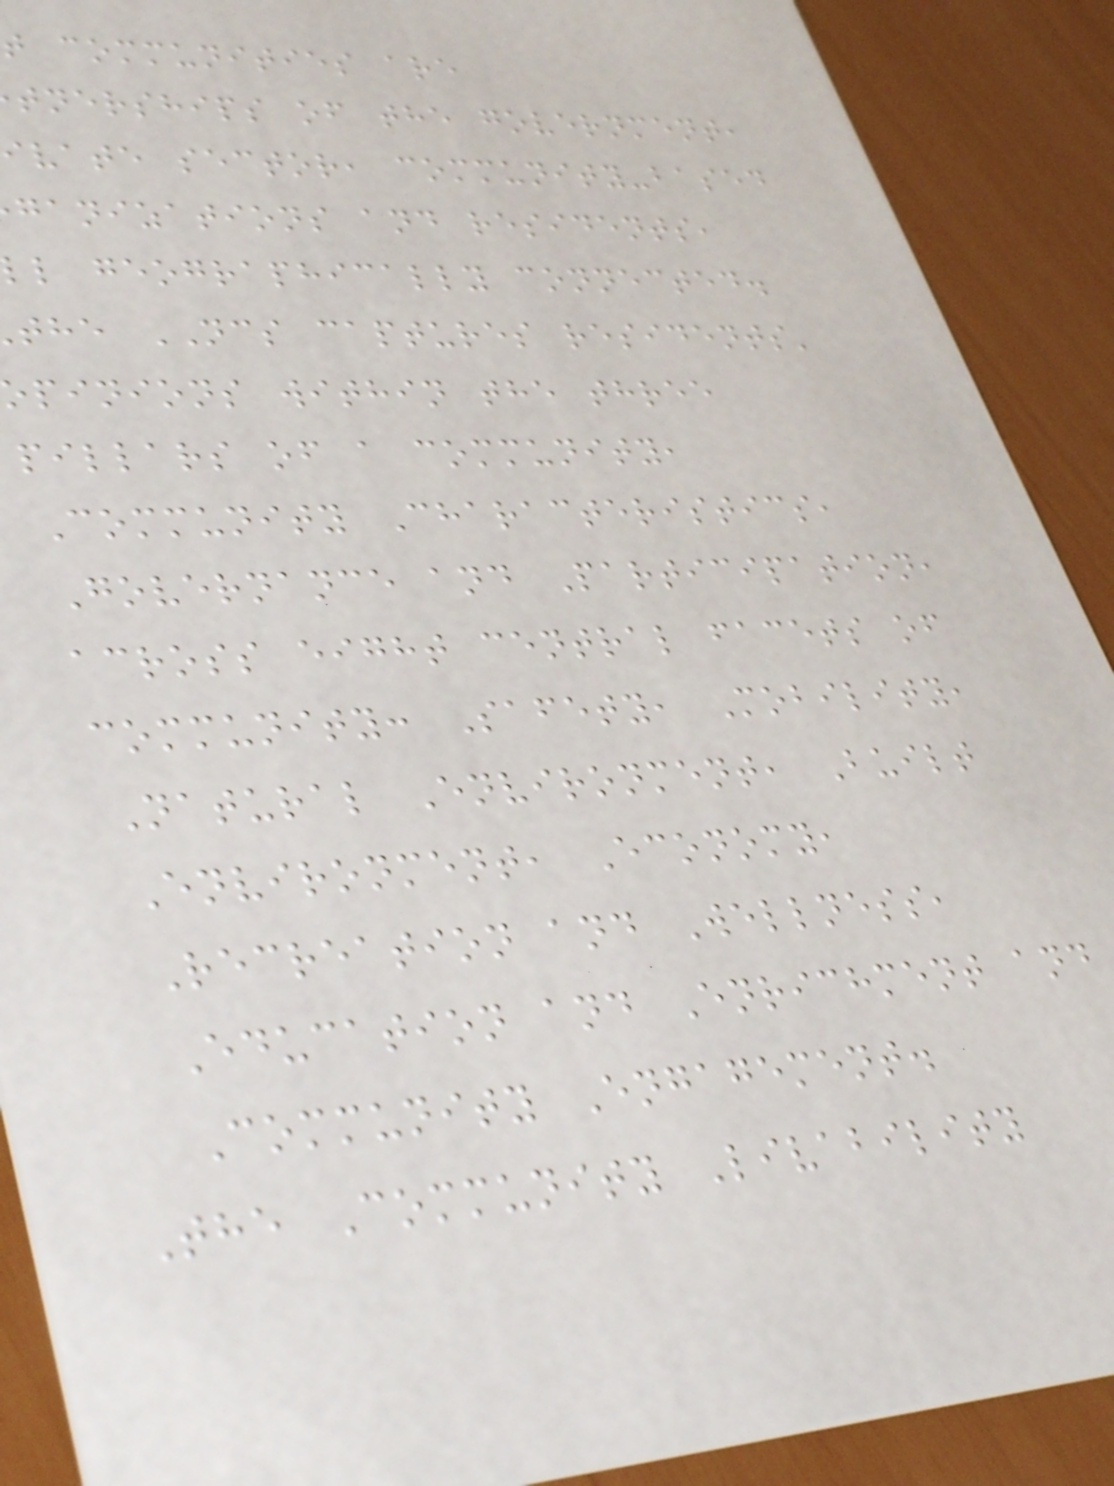communities are
tnerships of the government,
vate sector, community-based
ganizations and residents,
l geographically connected.
the NCS captures residents'
opinions within the three
pillars of a community,
Community Characteristics,
Governance and Participation,
across eight central facets of
community: Safety, Mobility,
Natural Environment, Built
Environment, Economy,
Recreation and Wellness,
Education and Enrichment and
Community Engagement.
The Community Livability
